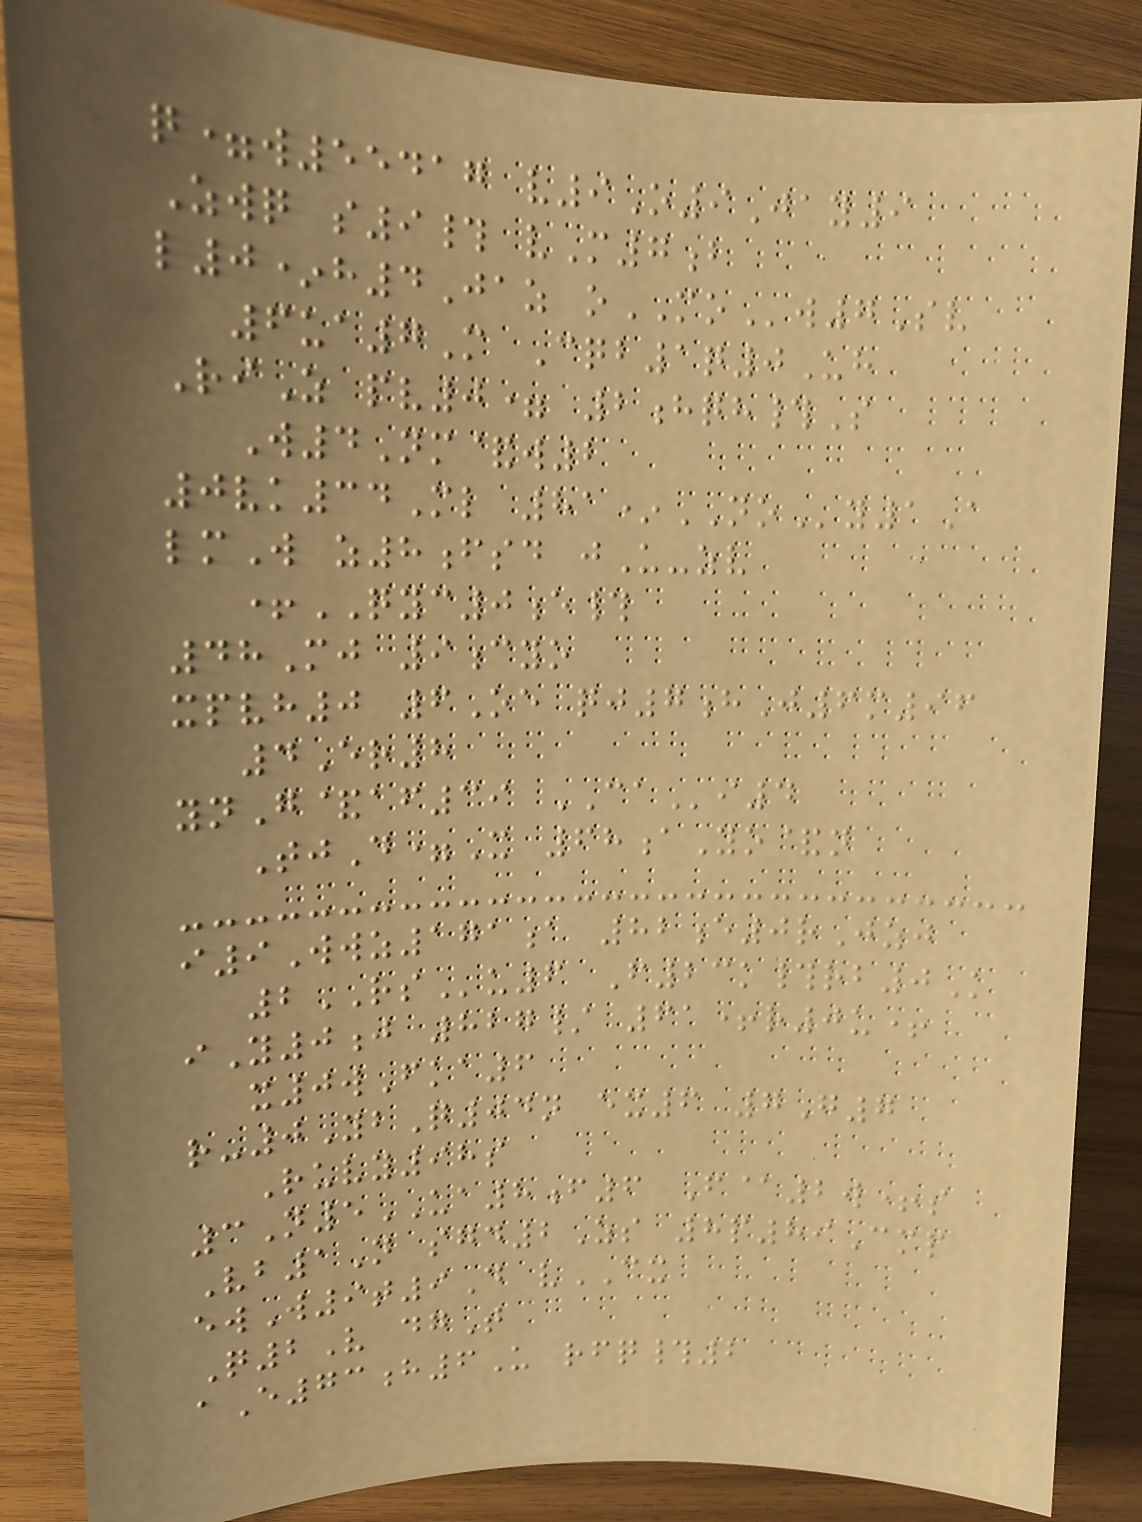q=w55417 v9O9Jay9
Zwq s9# vM7b
l0*h4Jaz oMOw7Sv
6ua7M Cqb1q0Uh
RiZ pv0= 2hqh#S
W4Nm&w2
0vk34Ml 81*NOy1A
lmW z8fsd jU-zv
+QYC0e#
48Mj 9cyo
xpvh0 6Oe qj7hJ6m96
4Er8
ynG&af39 CAi4
TjD=X 68aYo&n
i9Wwz171a 82e0rJzj
2RSu6 F23k#rb0K
iY0j 827/ 61+r0u+
x0wFka6
r-0YbQ04n ex6 7G7
Ruvy98s
3N5UA8f6 F@2w+s
Vb1N sgd2Zs 8p89Cmp
ewW9t9D vCX
Q2V dgT
aE73h6U rfq#2
